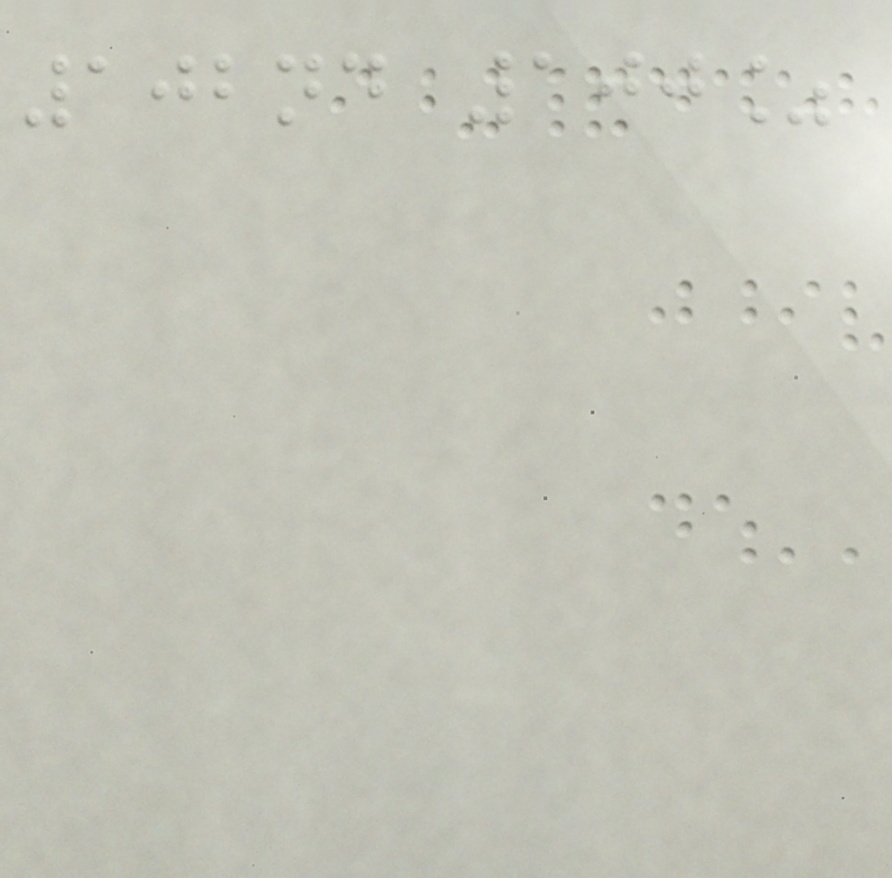102nd 100%
